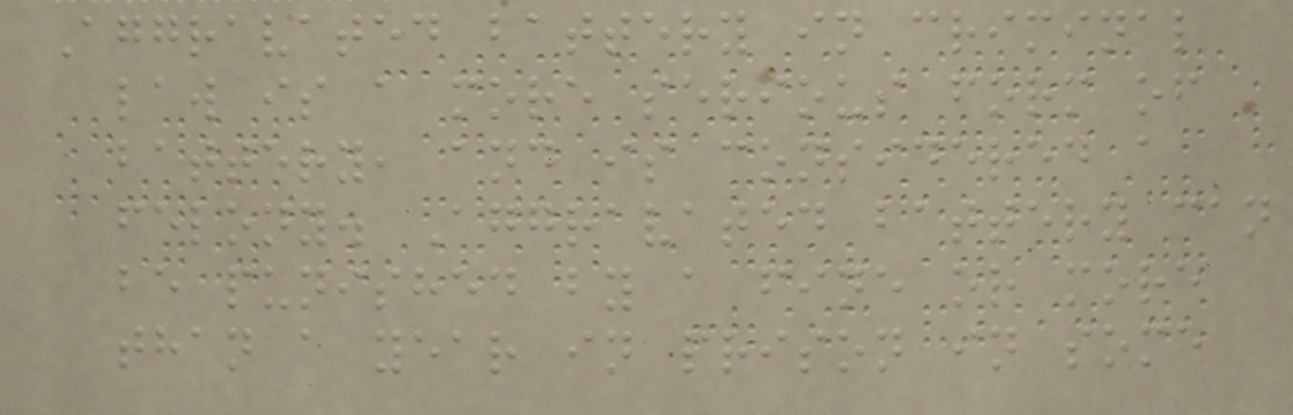Aggravated battery in criminal
law is a more serious form of
battery, and is considered a
felony. Aggravated battery can
be punished by a fine or more
than a year in prison in some
